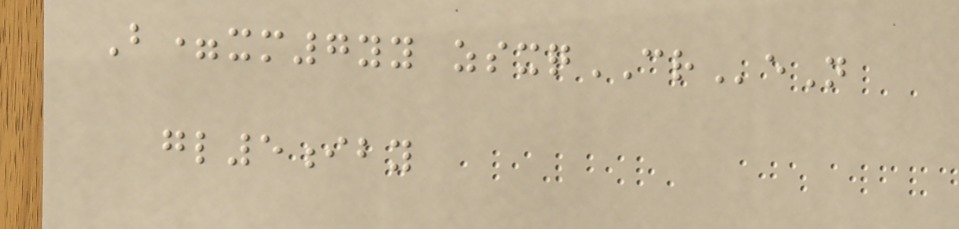B=xm7yy zsxqCReN
gl5iby
